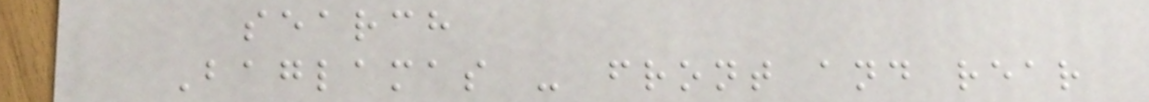search
Baglamas - front and rear
